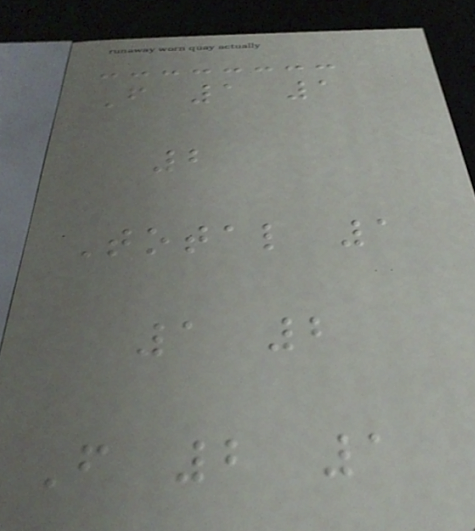F 1 1
2
Total 1
1 2
F 2 1
